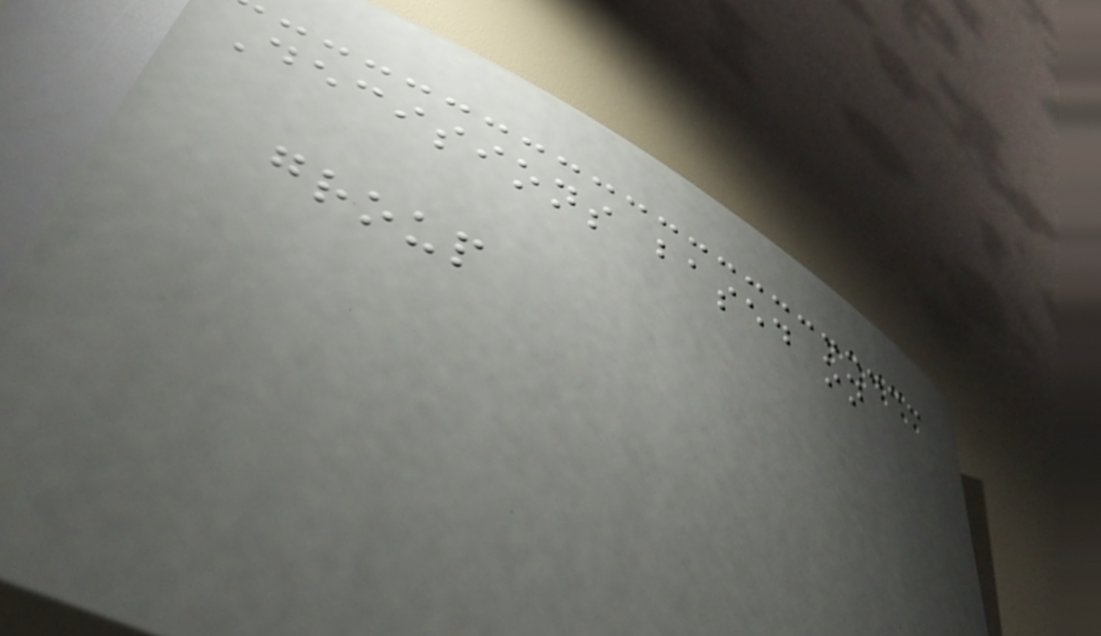Decisions based on
group
